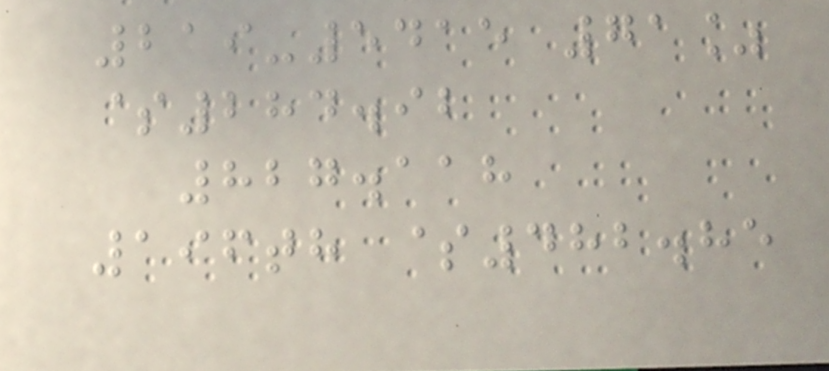219-5415 71%
$284.92
827.118
196th $482.85
